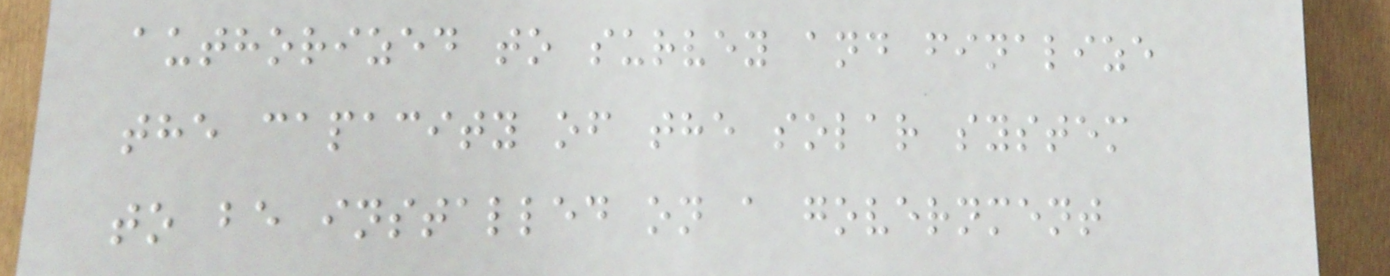authorized to survey and finalize
the capacity of the solar system
to be installed on a government
